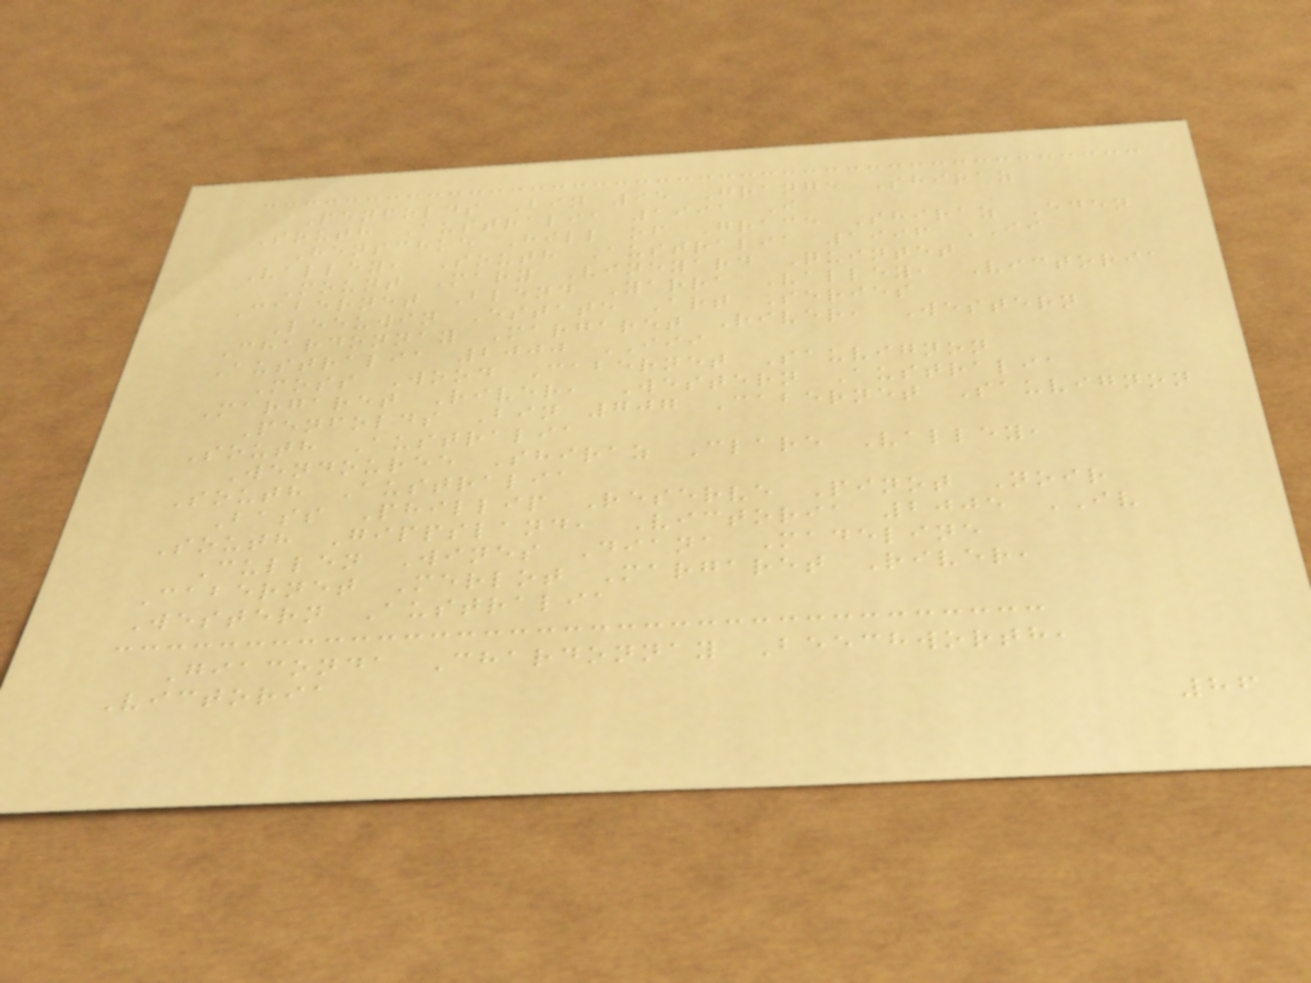Penfolds Bin 95 Grange Shiraz
South Australia 1991 I
Henschke Hill of Grace Shiraz Eden
Valley, South Australia 1996 II
Mount Mary Vineyard Quintet
Cabernet Blend Yarra Valley, Victoria
Leeuwin Estate Art Series
Chardonnay Margaret River, Western
Australia 2000 III
Moss Wood Cabernet Sauvignon
Margaret River, Western Australia
Penfolds Bin 707 Cabernet Sauvignon
South Australia
Wendouree Shiraz Clare Valley,
South Australia
Bass Phillip Reserve Pinot Noir
South Gippsland, Victoria 2005 IV
Cullen Wines Diana Madeline
Cabernet Merlot Margaret River,
Western Australia
Giaconda Chardonnay Beechworth,
Victoria
86
